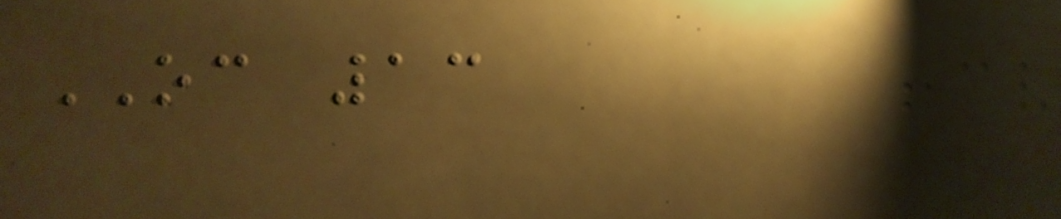OC 13
